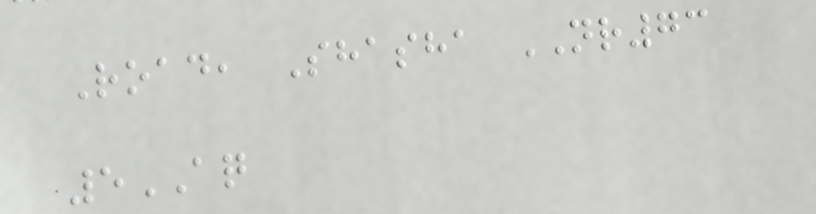Road, Shasha NR73
5AQ
